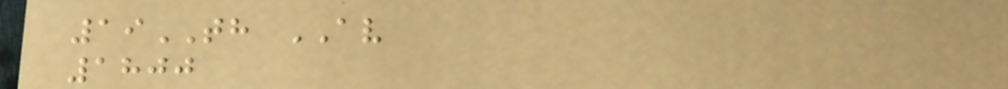19TH AV
1800
